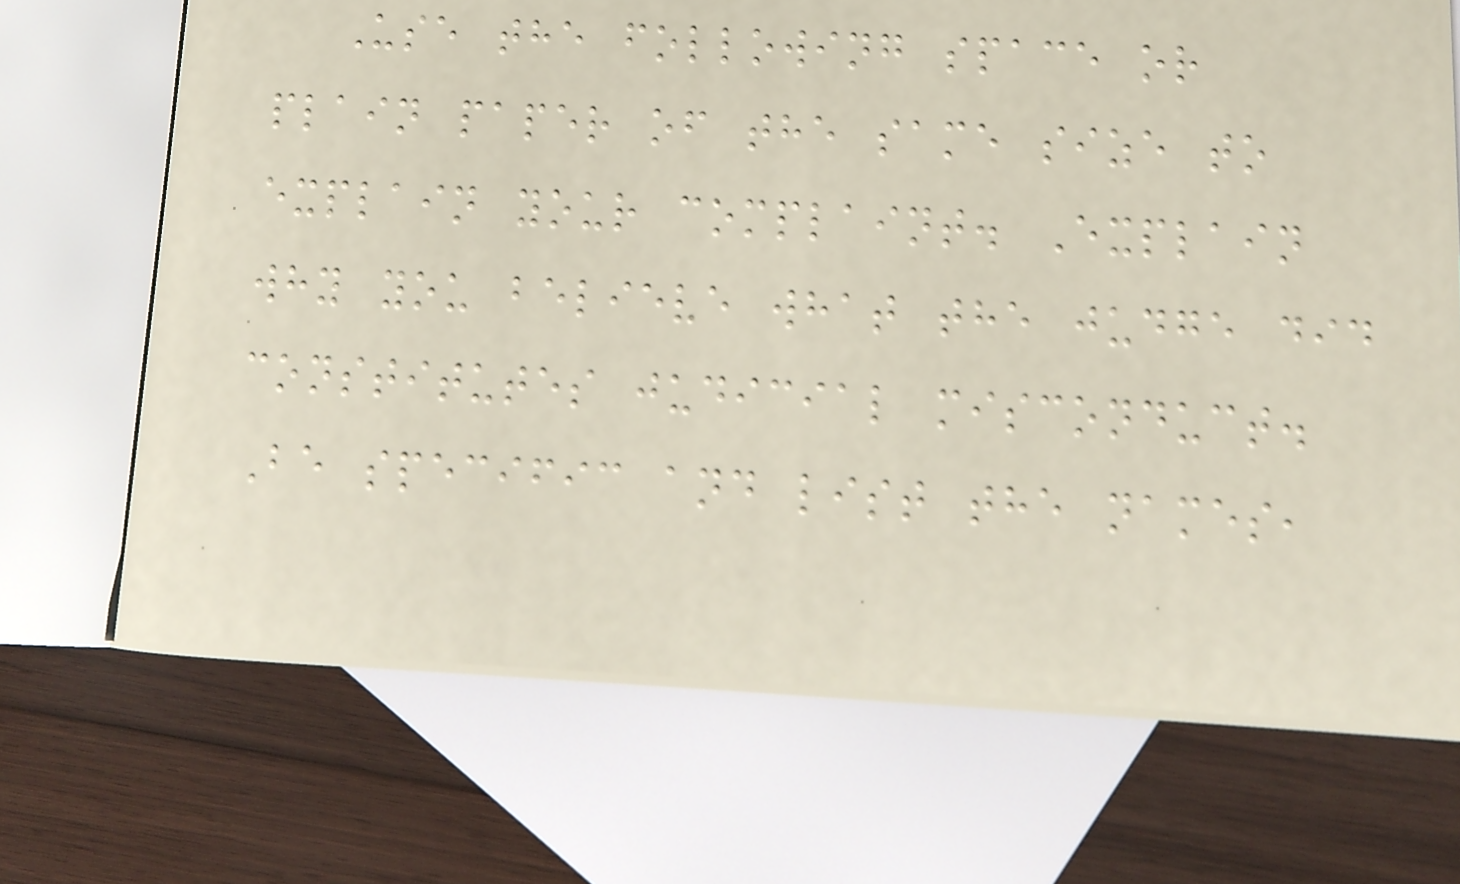Use the following space or
plain paper of the same size to
explain your complaint. Explain
why you believe what the judge did
constitutes judicial misconduct.
Be specific and list the names,
